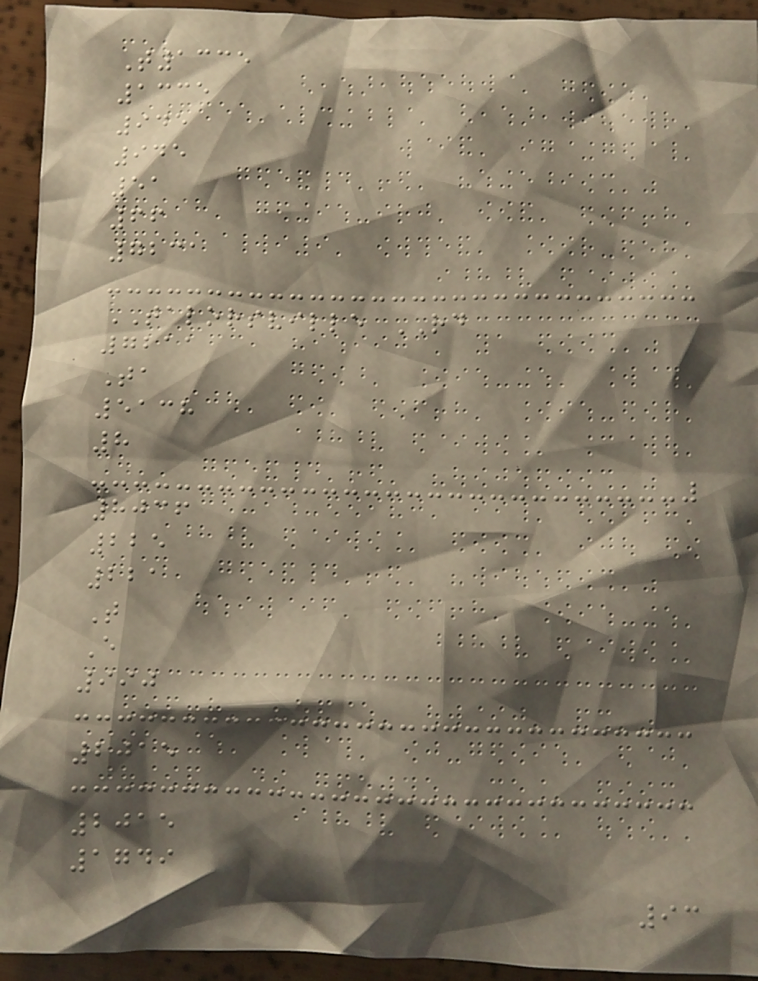T1335
1335
945
945
51
66
7231
TALORSVILLE RD
7211
Ta
5138
8
8036
225
221
T
E
990
2015
2015
1749
93
